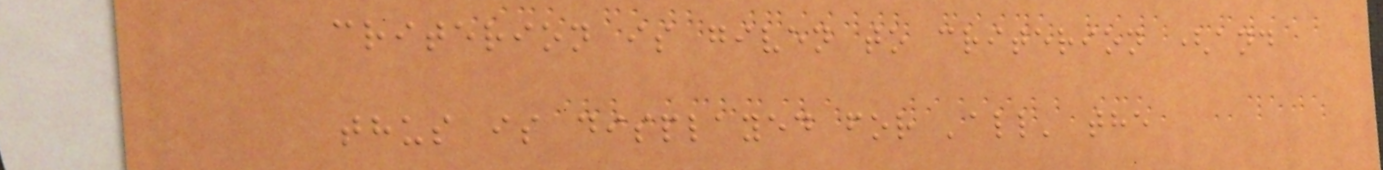criterion is given to criterion (and
thus is displayed for 'all' the
